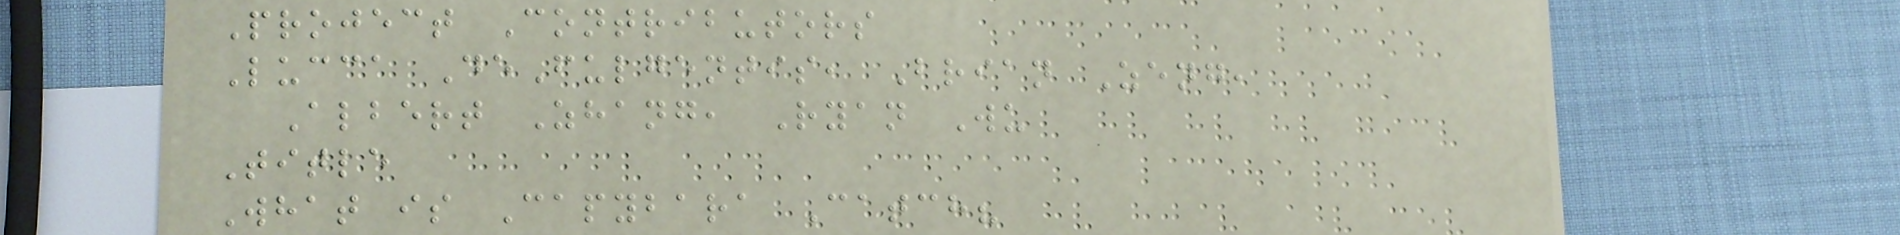Project Contributors
Lucca DeFulgentis, Brian Zeng,
Albert Zhang, Ryan Wu
Title
What is Capybara Catch?
